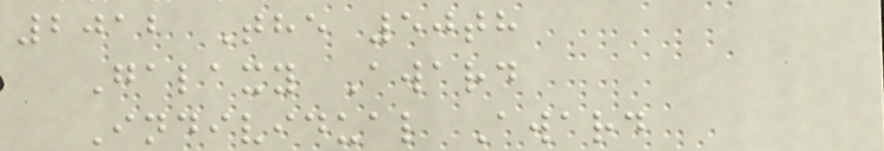2012 The 50th
Galaxy Award
Individual Award
